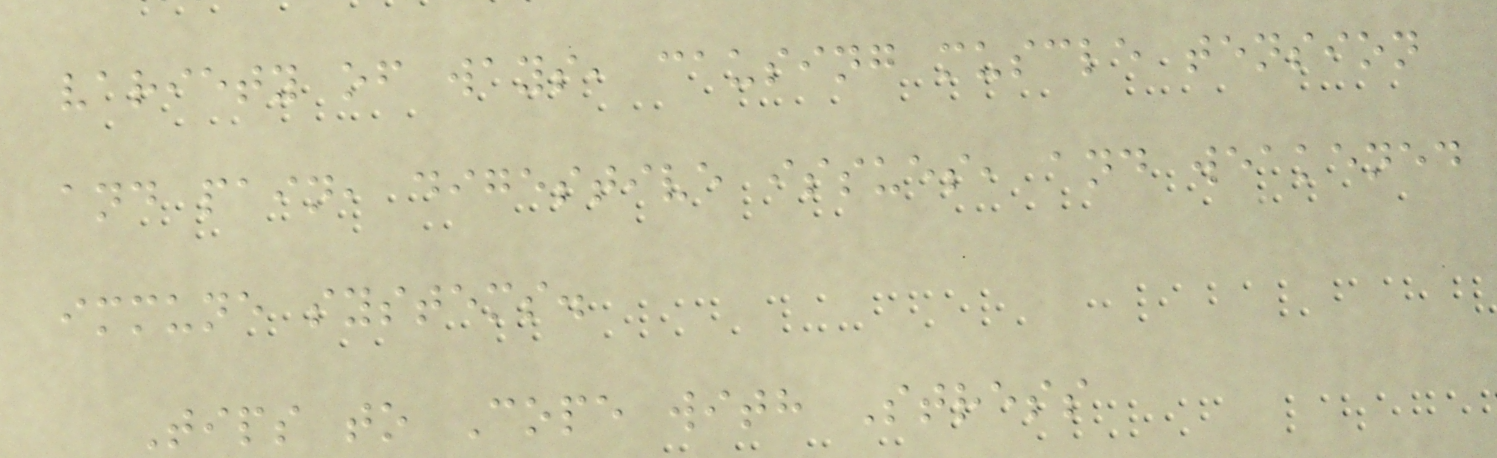variety of ways, causing muscle tension
and pain, digestive issues, and weakened
immune systems.
Tips to Cope with Stress
